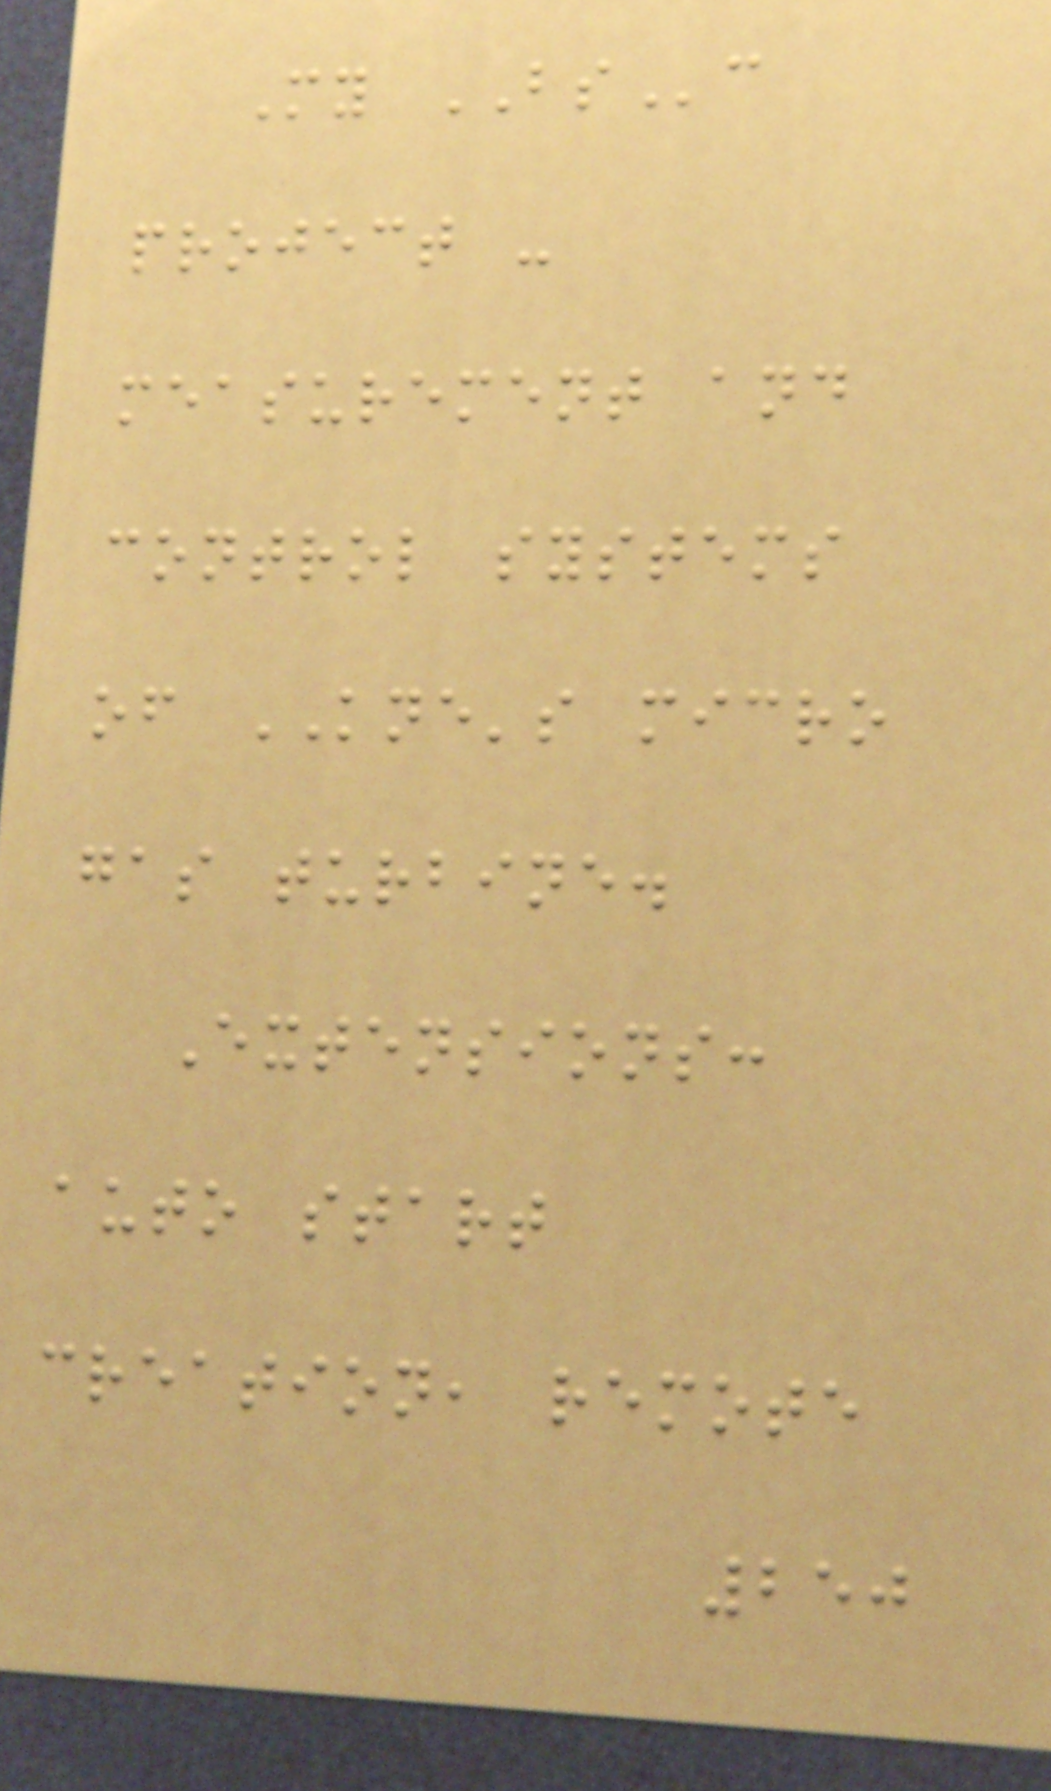My BSc
project -
measurement and
control systems
of KNE's micro
gas turbine.
Extensions:
auto start
creation, remote
250
